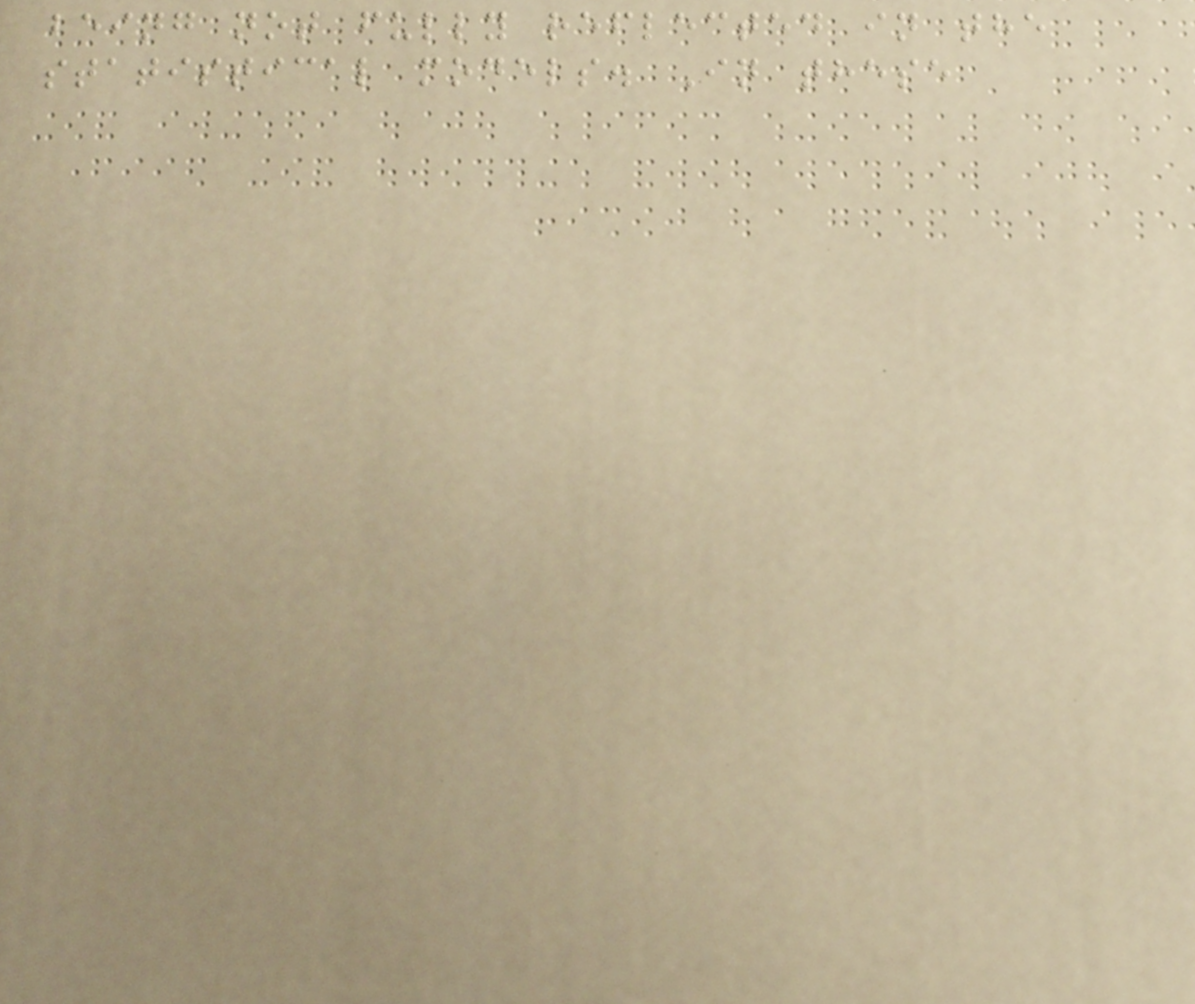being not fully reflected in the
statistical models. In these
